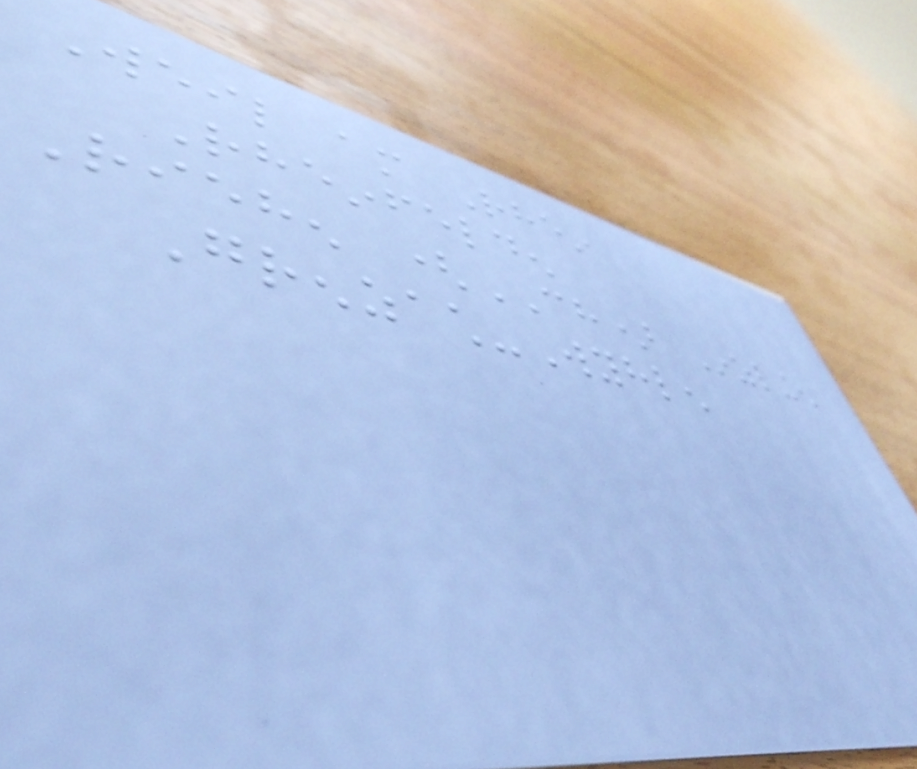Weil am Rhein
Rheinfelden
Riehen (CH) Inzlingen
Grenzach-Wyhlen
